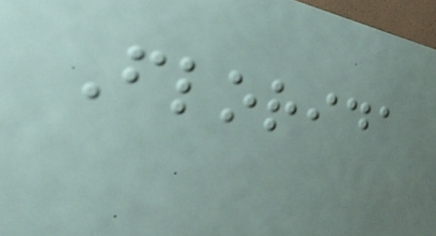Florida
